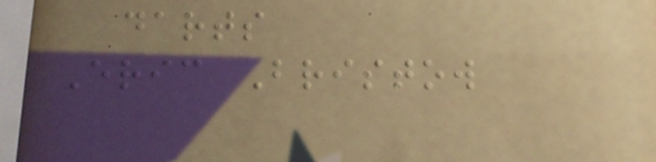darts
Eric Bristow
